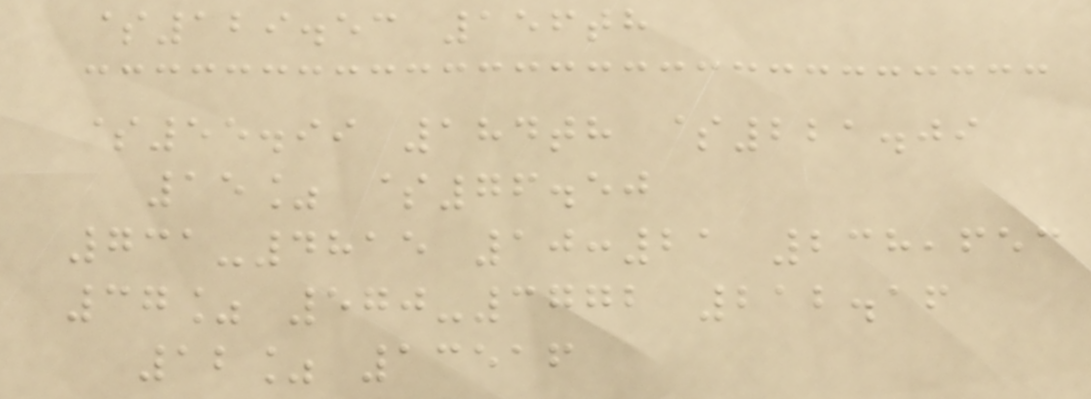$129.53 156th
$55.99 184th $221.09
15% $76.50
731-4815 10:21 238,653
37% 570-3772 212.16
12% 13516
